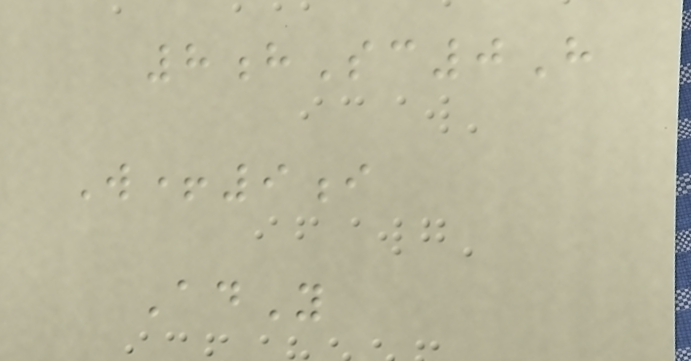8hSc0H
W+9i
AdY
